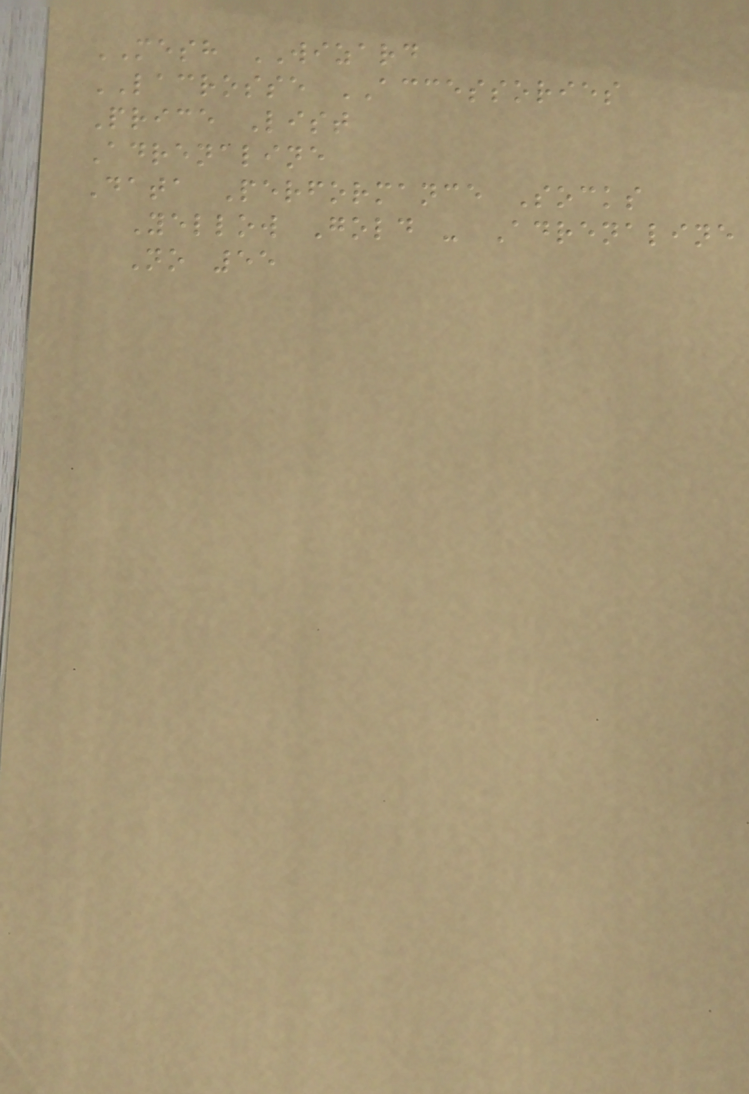MESH WIZARD
LACROSSE ACCESSORIES
Price List
Adrenaline
Data Performance Socks
Yellow Gold - Adrenaline
No 55
